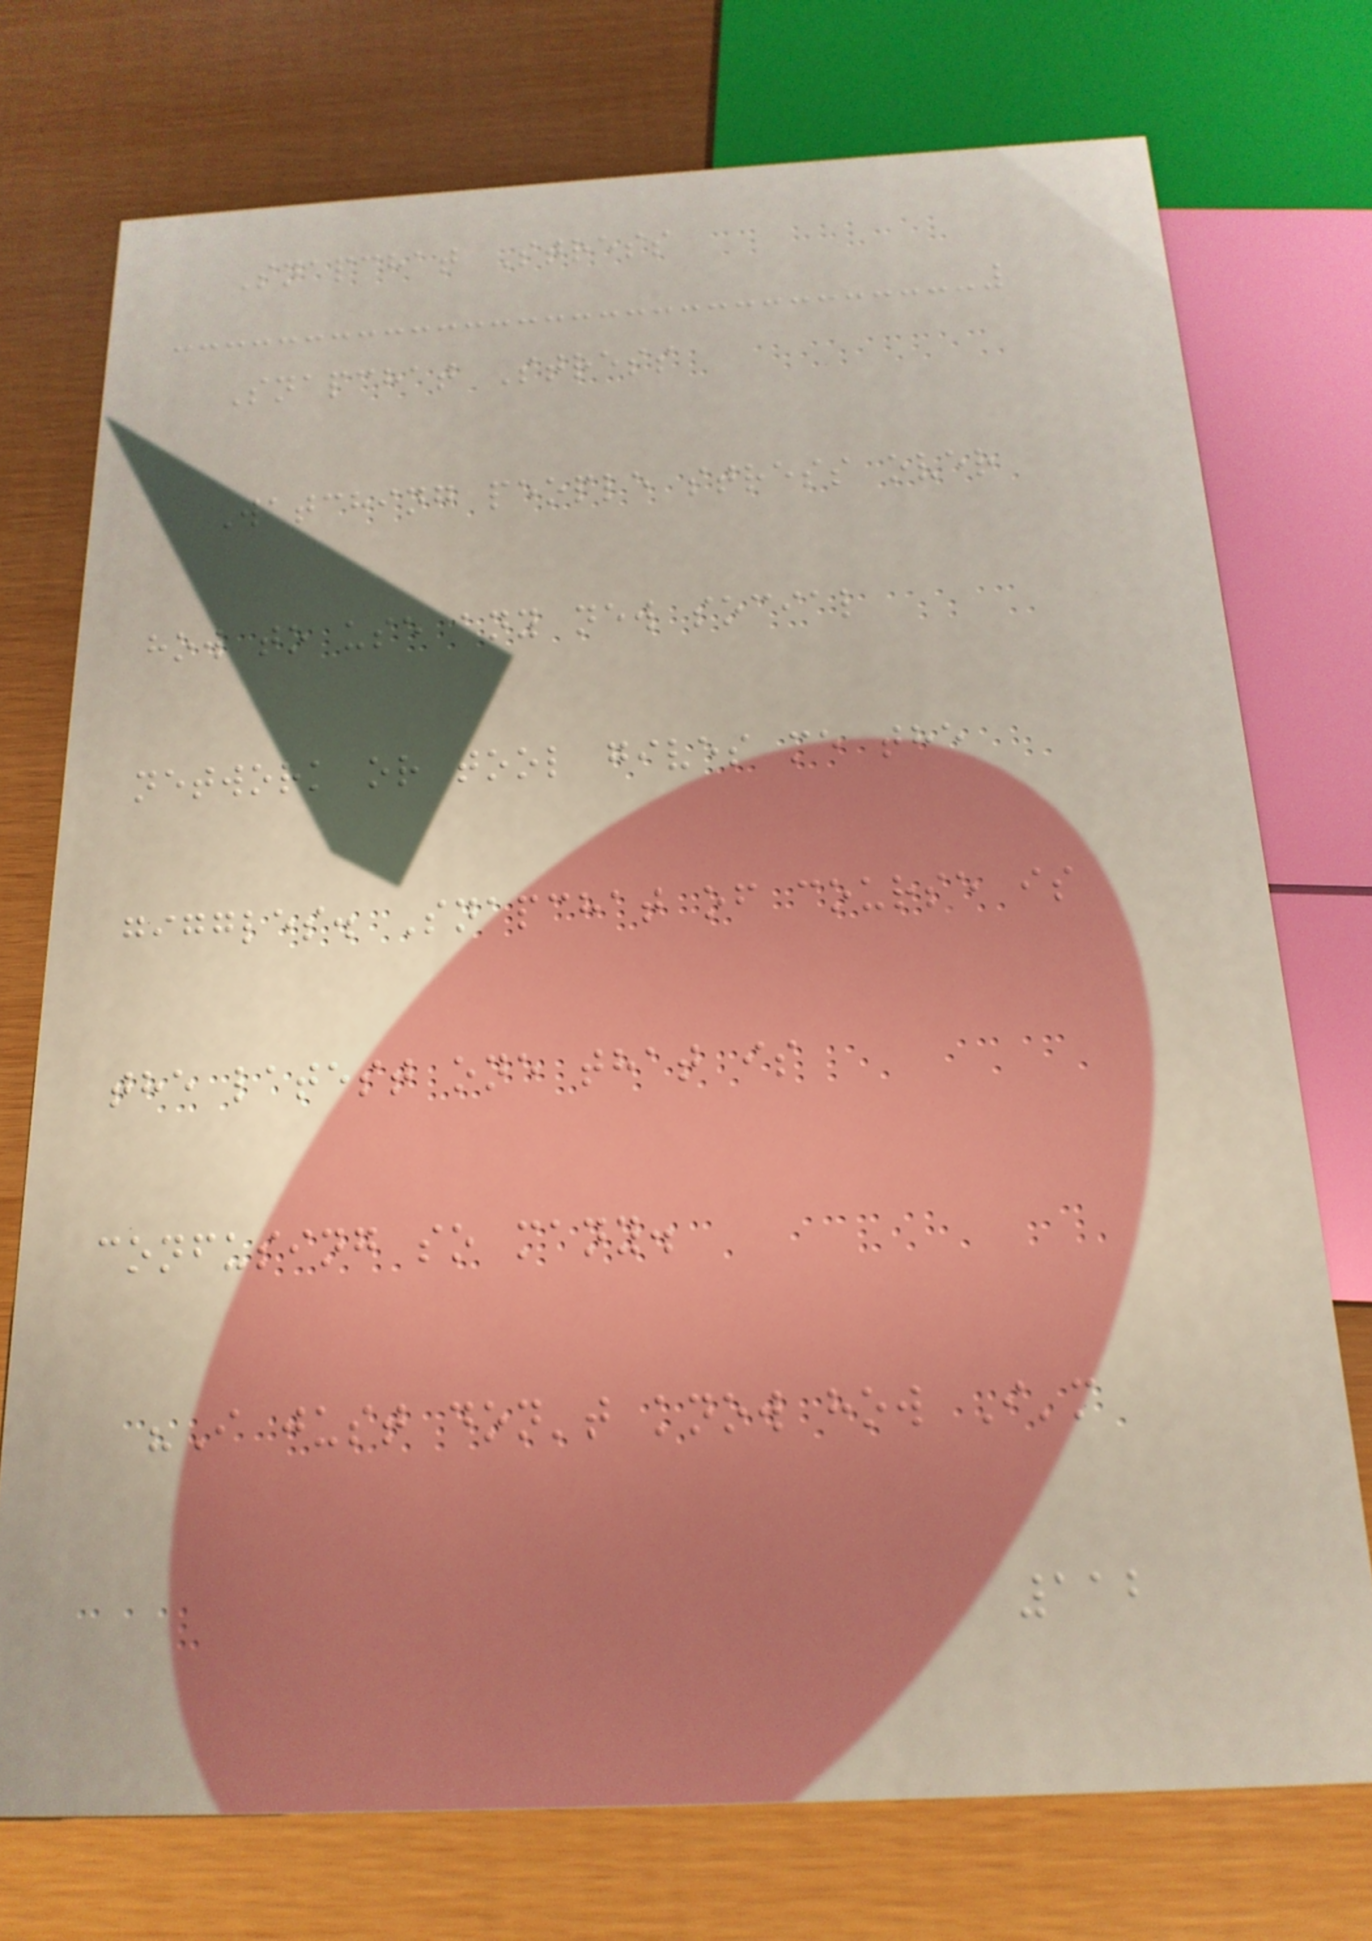Snapchat Stress
Snapchat Stress
Watching people stress over
how to use any new social
network or tool gives me the
giggles. Snapchat of course is
the latest one that is
confusing so many.
"I just don't know how I'm
112
